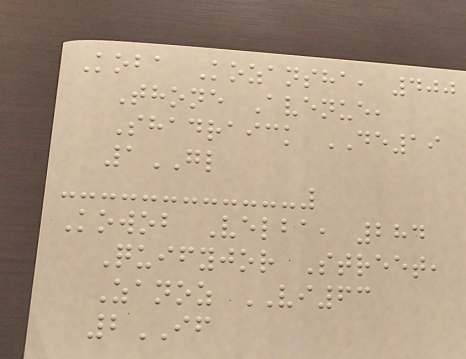Koba Kozansha, 400
Thone Avenue,
Shadraick DE19
1GL
Kowob Velba, 284
Quifyjor Street,
Zanoz VI63
2IF
